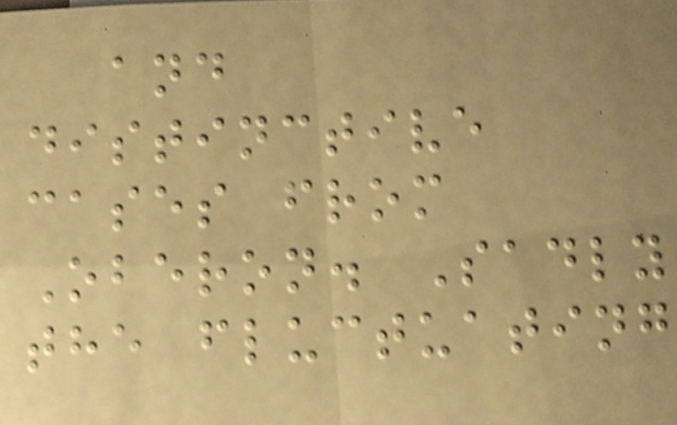and
distinctive
cases from
Oberon. Sadly
the fluctuating
